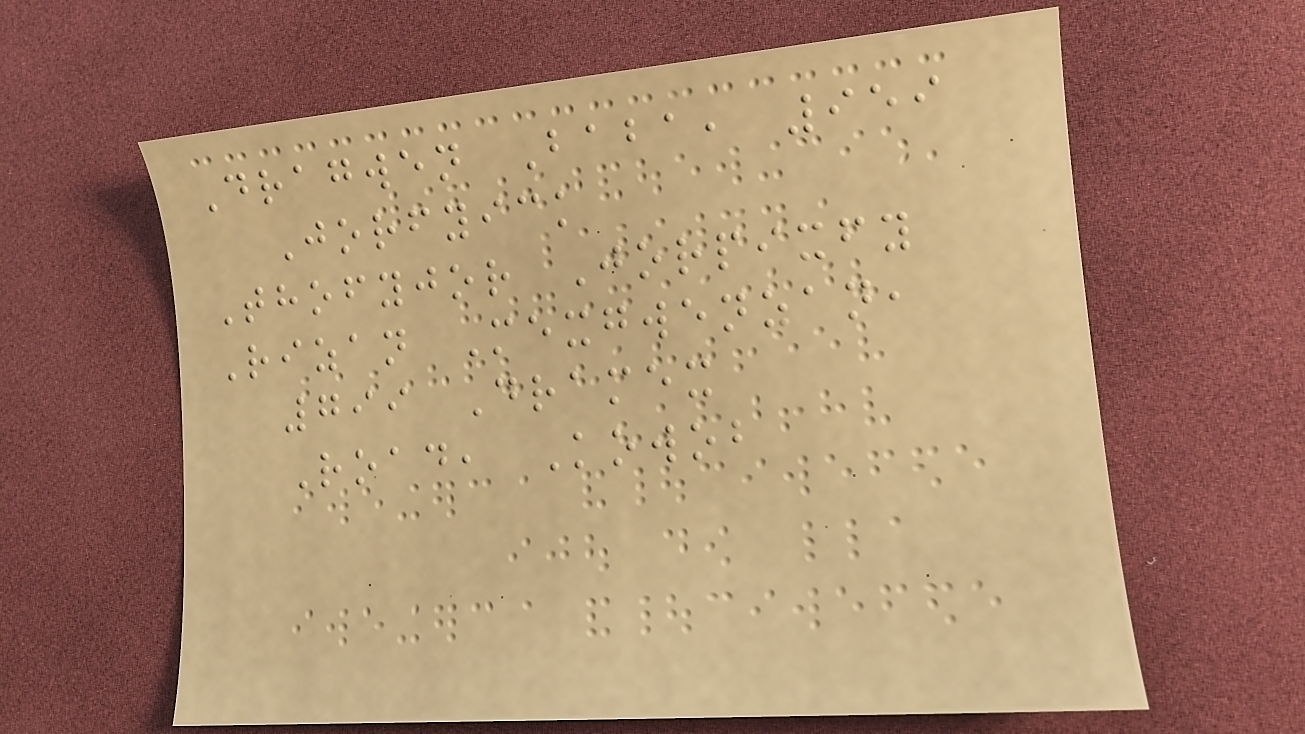Dragwen Baba, 959
Jorfyick
Thofyjor Jorpixfy
Rizan Mexgwenzan,
799 Dramex
Road, Kowob
